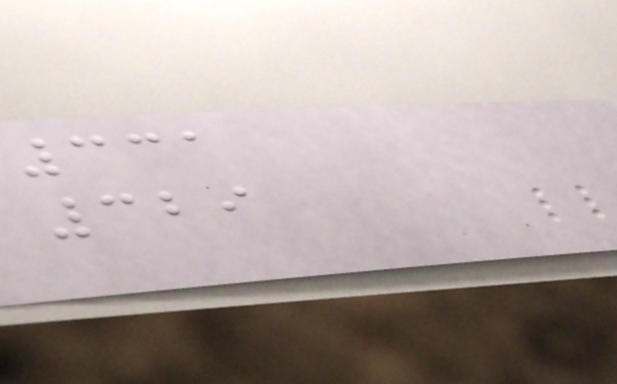331
329
